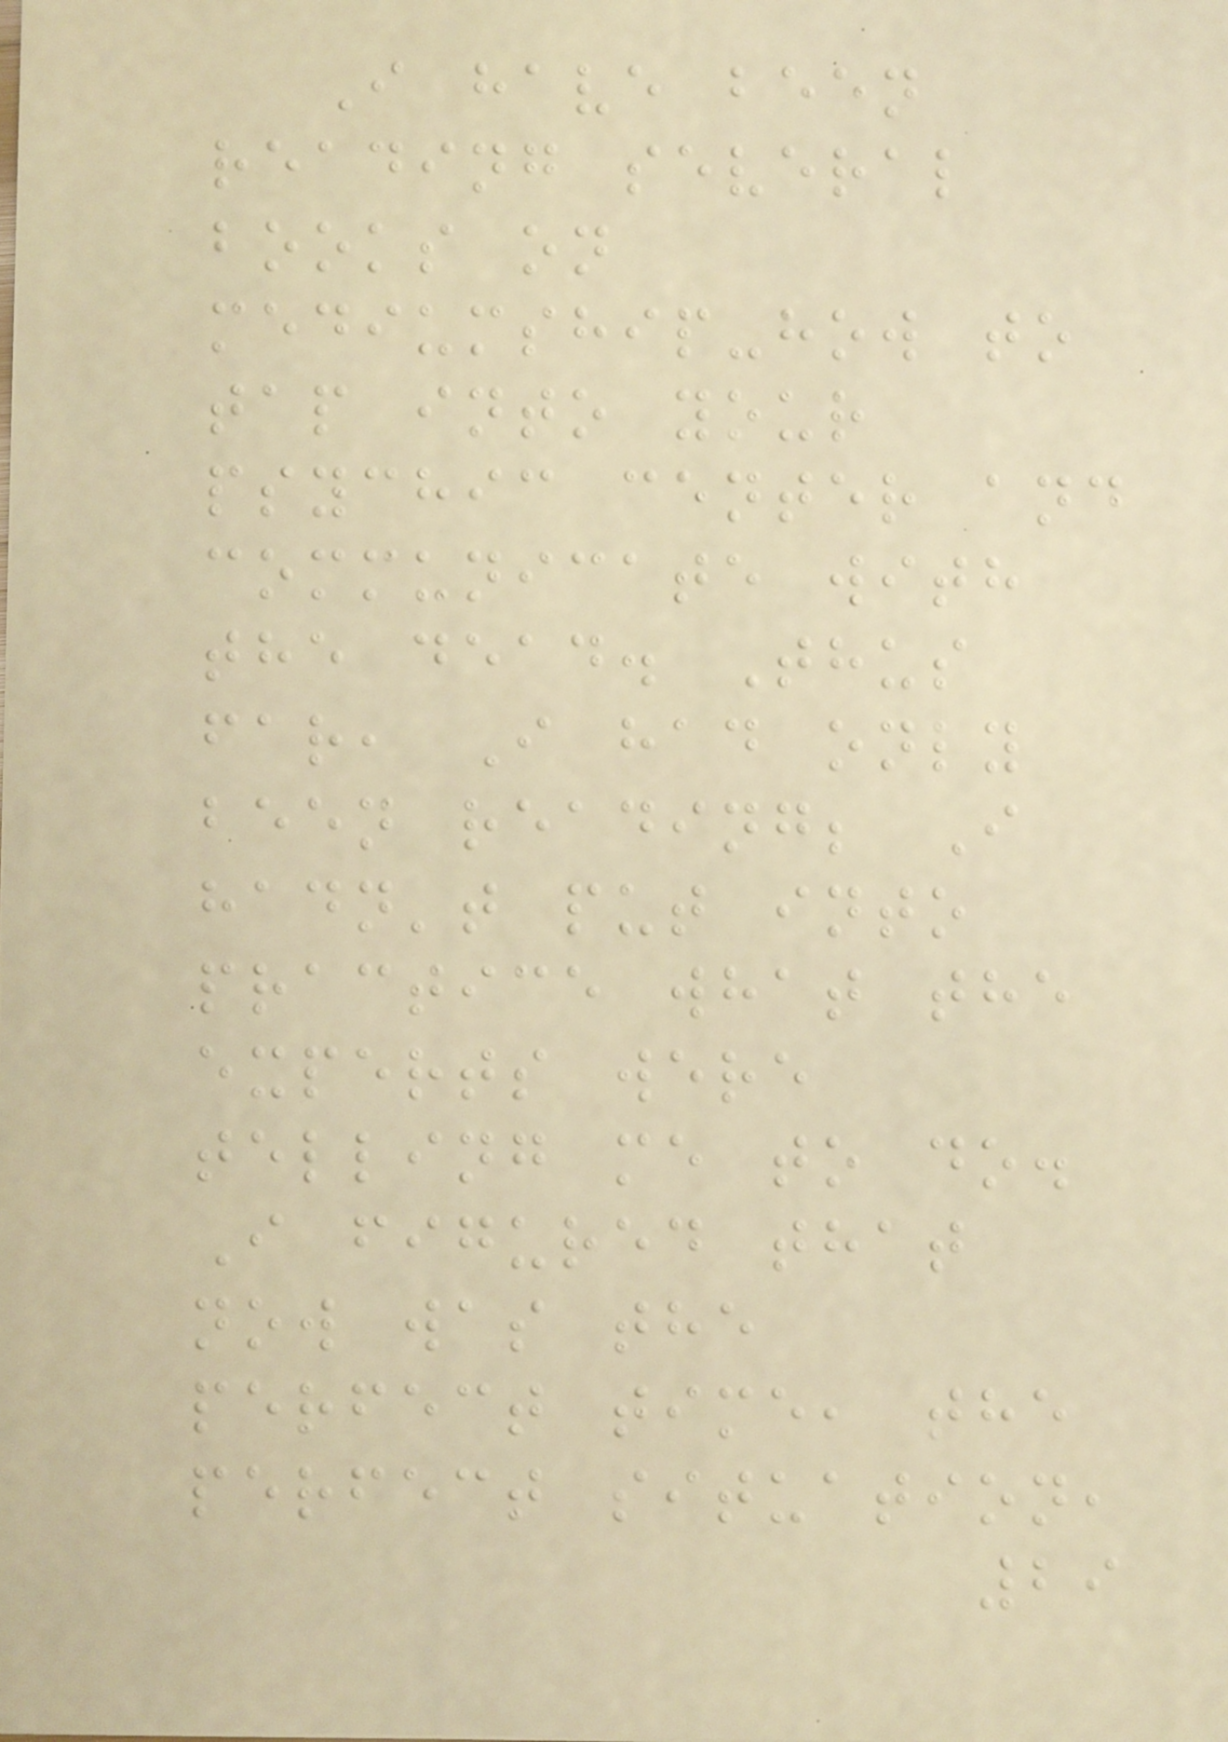I have been
reading several
books on
mediumship-how to
tap into your
psychic center and
communicate with
the dead. Thus
far, I had only
been reading; I
hadn't put into
practice what the
experts were
telling me to do.
I figured that
now was the
perfect time, the
perfect situation,
29
